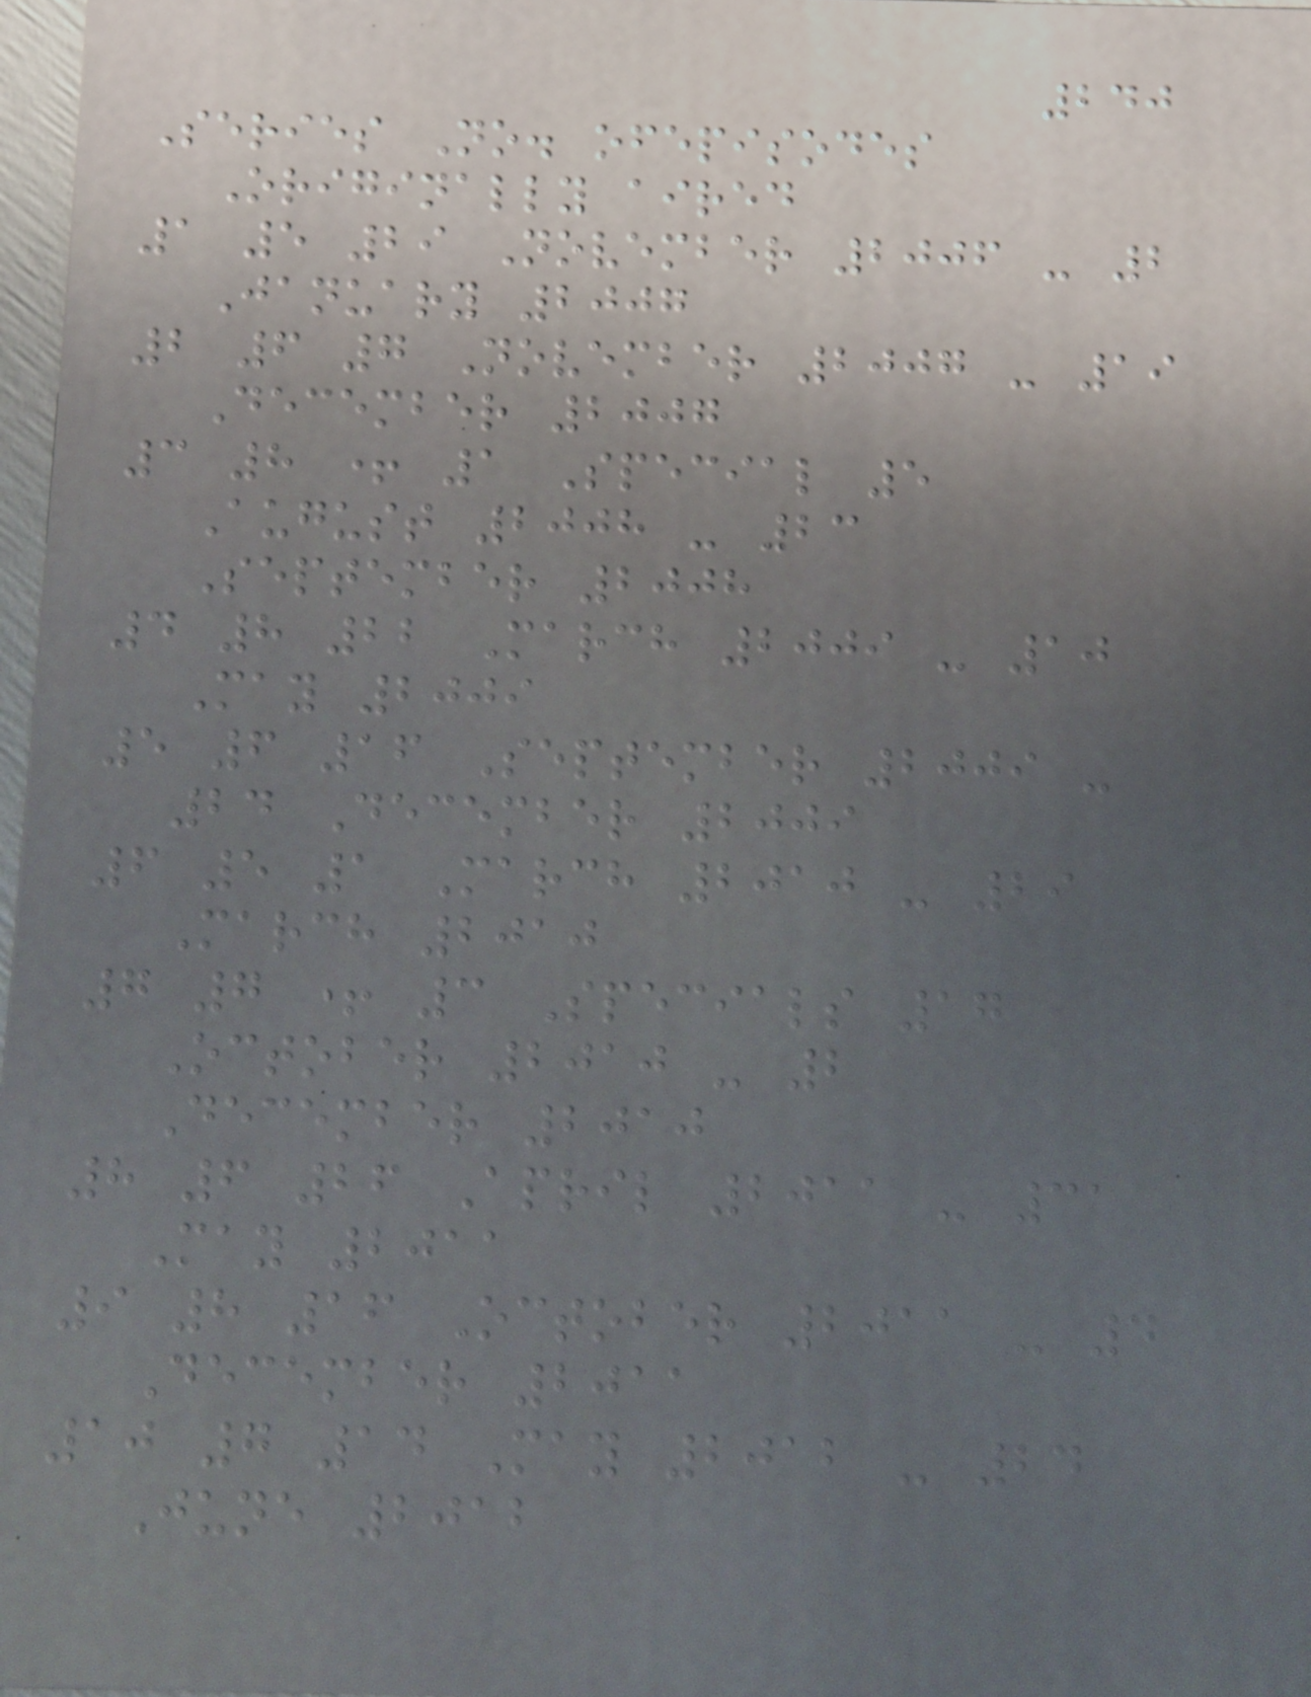240
Series No. ofepisodes
Originally aired
1 5 29 November 2006 - 2
January 2007
2 6 7 November 2007 - 19
December 2007
3 8 + 1 Special 5
August 2008 - 23
September 2008
4 8 22 March 2009 - 10
May 2009
5 6 16 September 2009 -
24 December 2009
6 5 1 March 2010 - 29
March 2010
7 7 + 3 Specials 17
October 2010 - 2
December 2010
8 6 26 April 2011 - 31
May 2011
9 8 16 October 2011 - 4
December 2011
10 7 14 May 2012 - 24
June 2012
